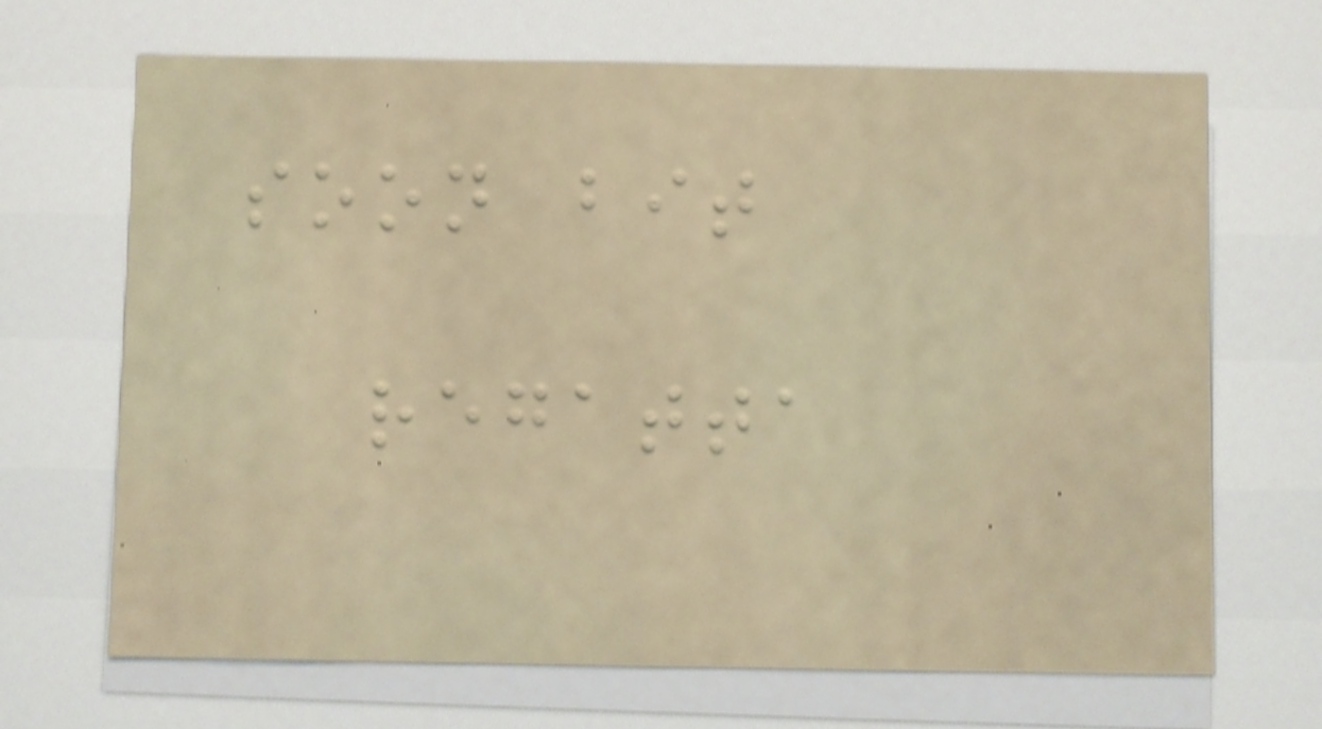soon bit
regatta
